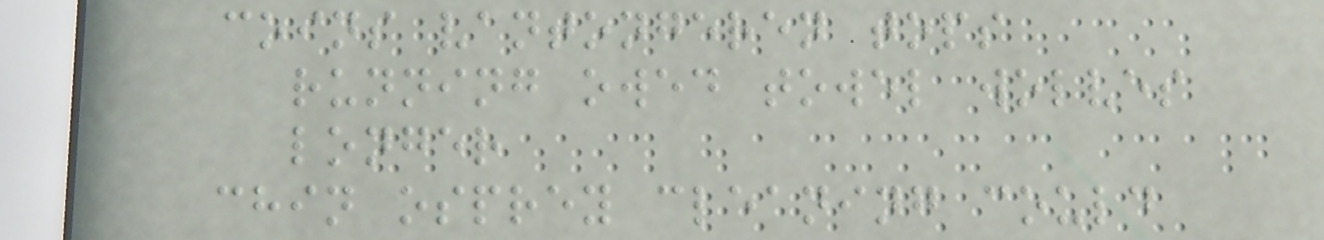coins vantongeren tops
running owed towel wolves
longer
chin osprey cleaning could
